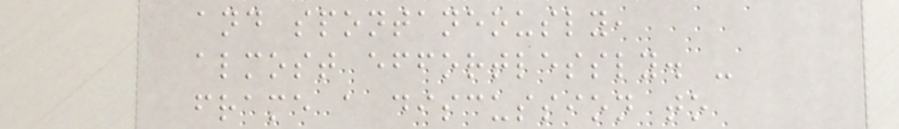and spontaneously,
almost effortlessly. -
frame a discussion to
